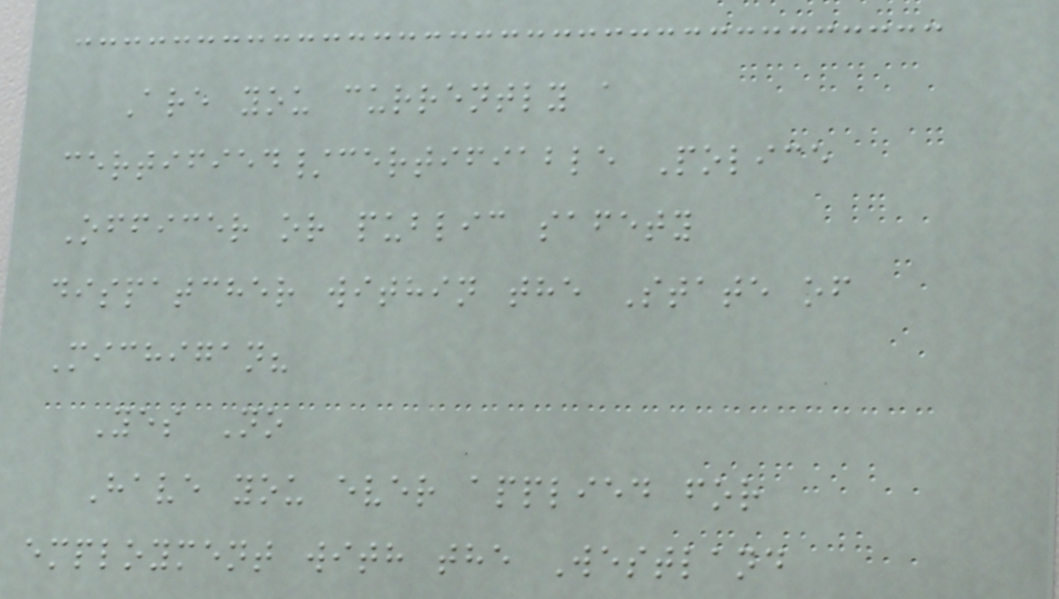Are you currently a
certified/certifiable Police
Officer or public safety
dispatcher within the State of
Michigan?
Yes No
Have you ever applied for
employment with the Westland
